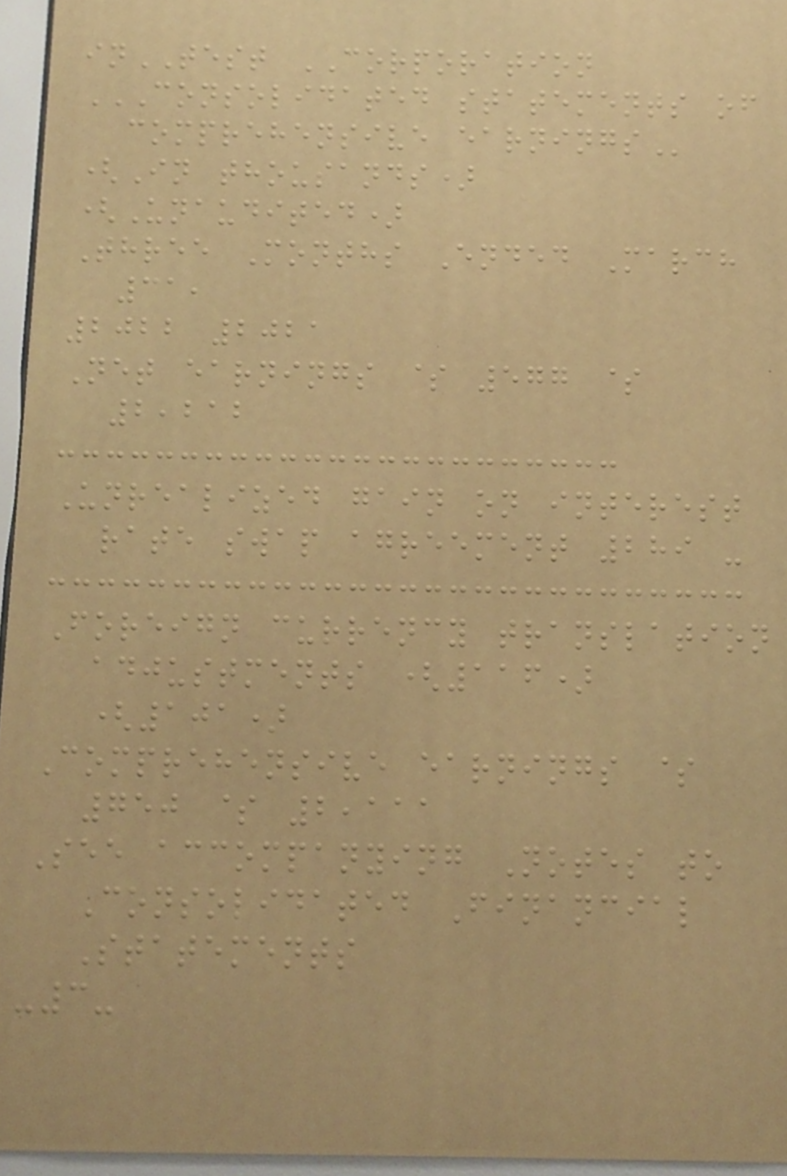inTEST CORPORATION
CONSOLIDATED STATEMENTS OF
COMPREHENSIVE EARNINGS
(In thousands)
(Unaudited)
Three Months Ended March
31,
2022 2021
Net earnings $ 577 $
2,212
Unrealized gain on interest
rate swap agreement 289 -
Foreign currency translation
adjustments (116)
(101)
Comprehensive earnings $
750 $ 2,111
See accompanying Notes to
Consolidated Financial
Statements
-3-
